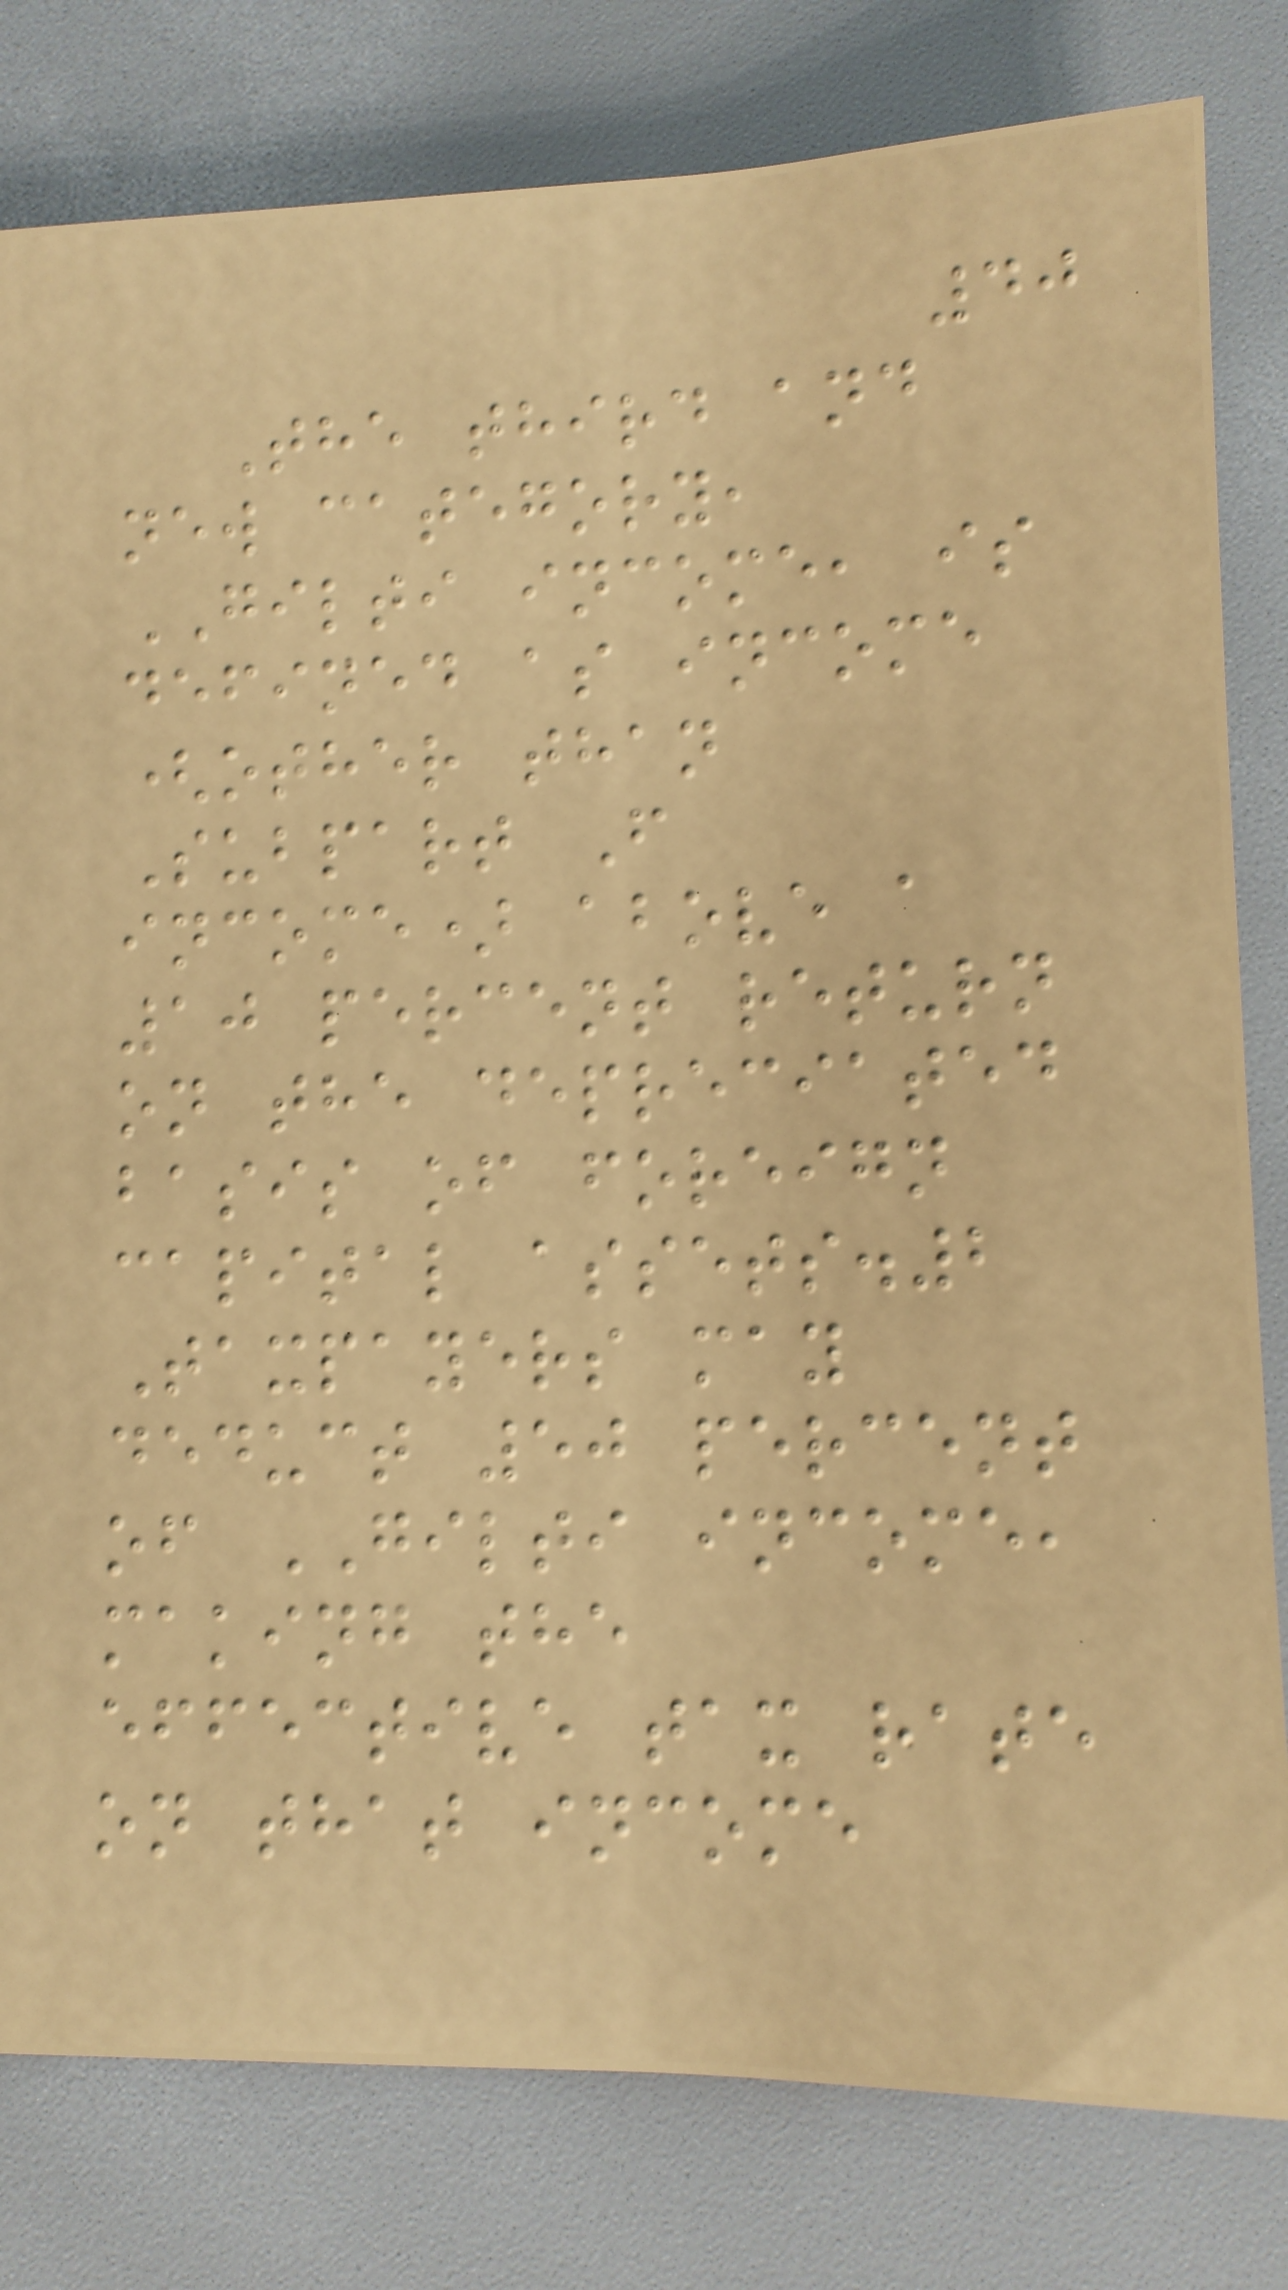40
The third and
new category,
GILTI income, is
defined as income
(other than
Subpart F
income) above a
10 percent return
on the depreciated
basis of foreign
capital assets.2
Taxpayers may
deduct 50 percent
of GILTI income,
making the
effective tax rate
on that income
